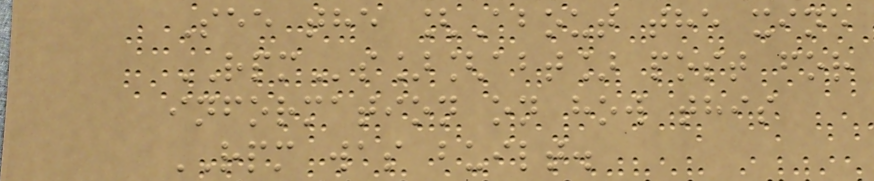See the [About the xine
RPMs][abt] post for
information on how this
RPM was built.
